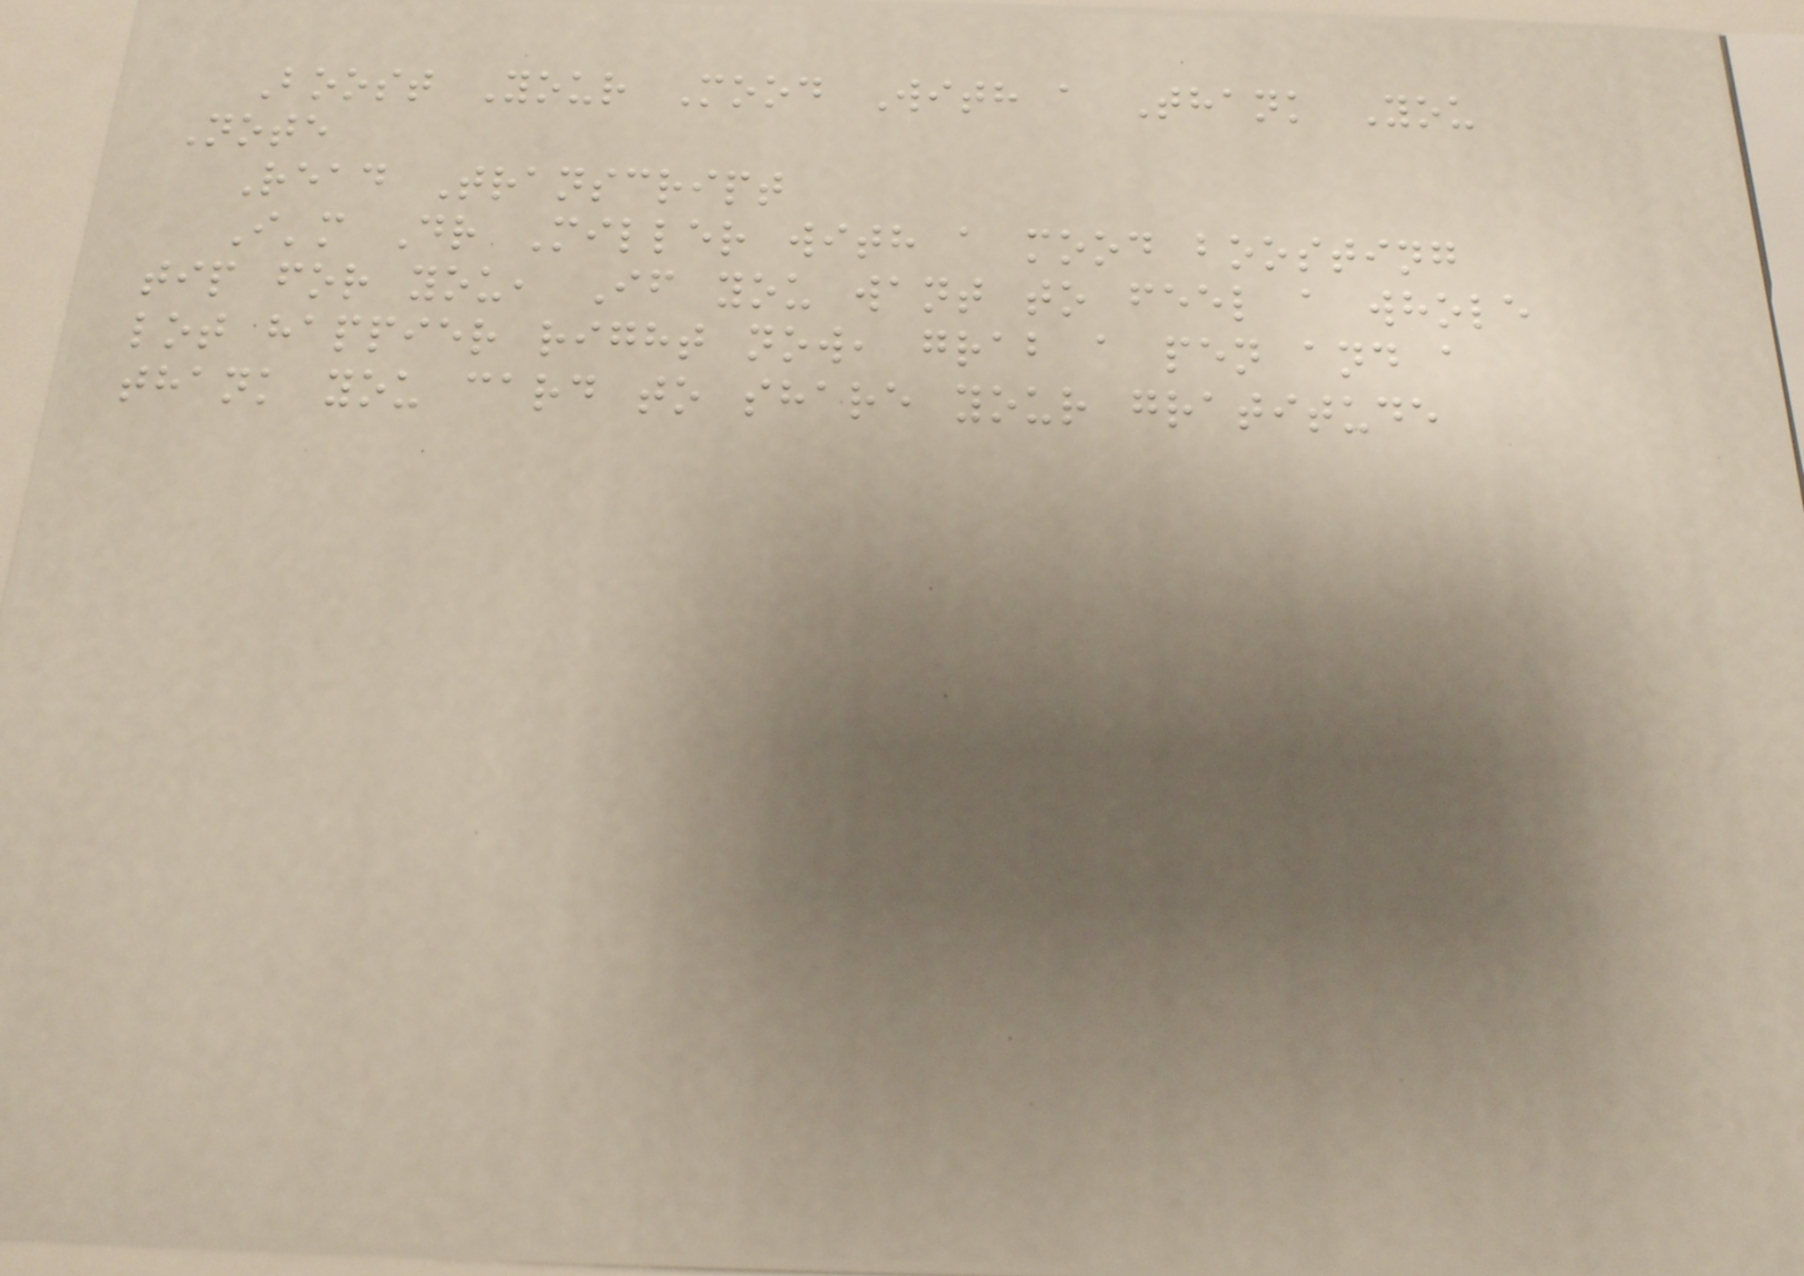Boost Your Mood With a Thank You
Note
Read Transcript
I'm Dr Miller with a mood boosting
tip for you, If you want to feel a whole
lot happier right now, grab a pen and a
thank you card to share your gratitude
